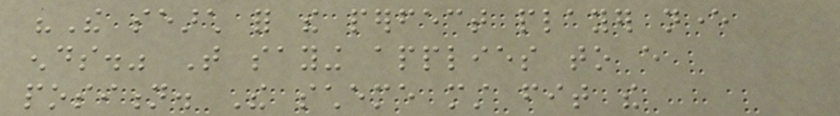"The search for the perfect player never
ends." That saying applies to every
position. The scheme must fit the
